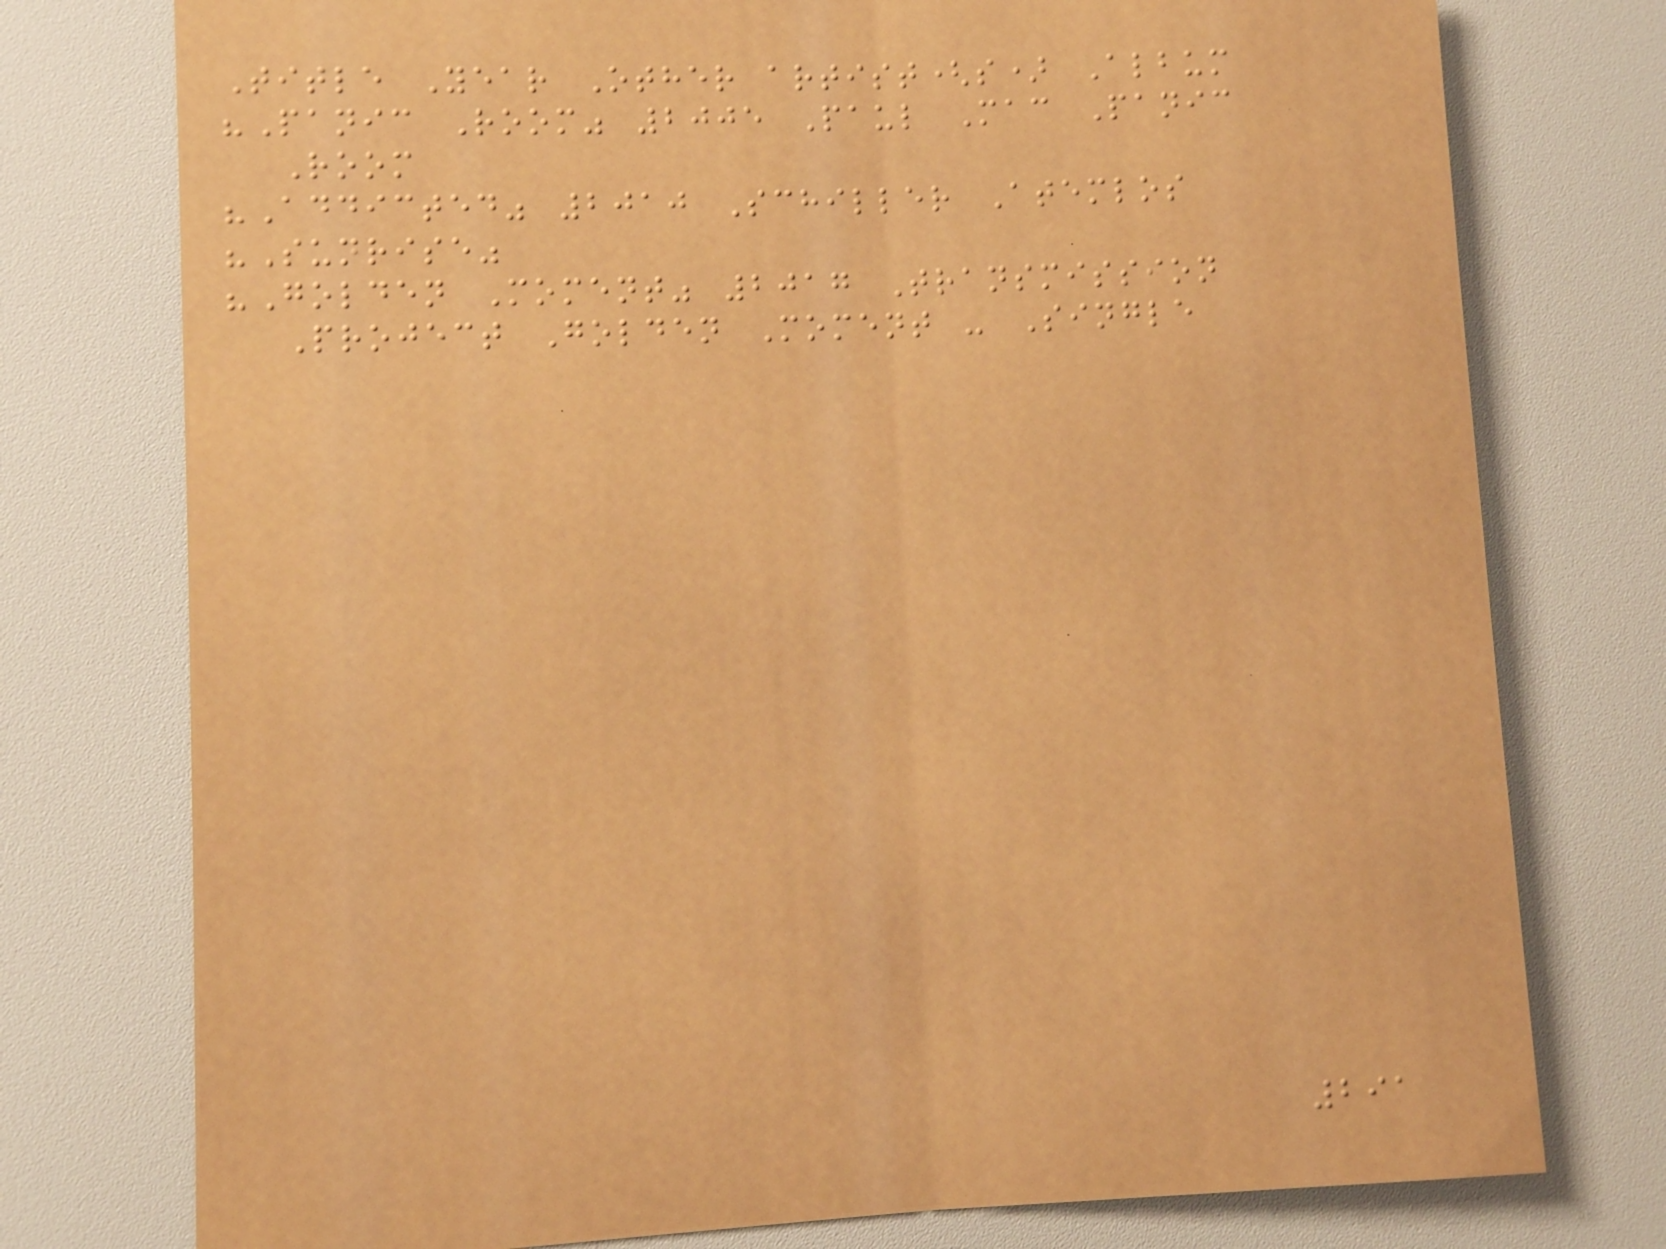Title Year Other artist(s) Album
"Panic Room" 2005 Paul Mac Panic
Room
"Addicted" 2010 Schiller Atemlos
"Sunrise"
"Golden Moment" 2017 Transmission
Project Golden Moment - Single
291
